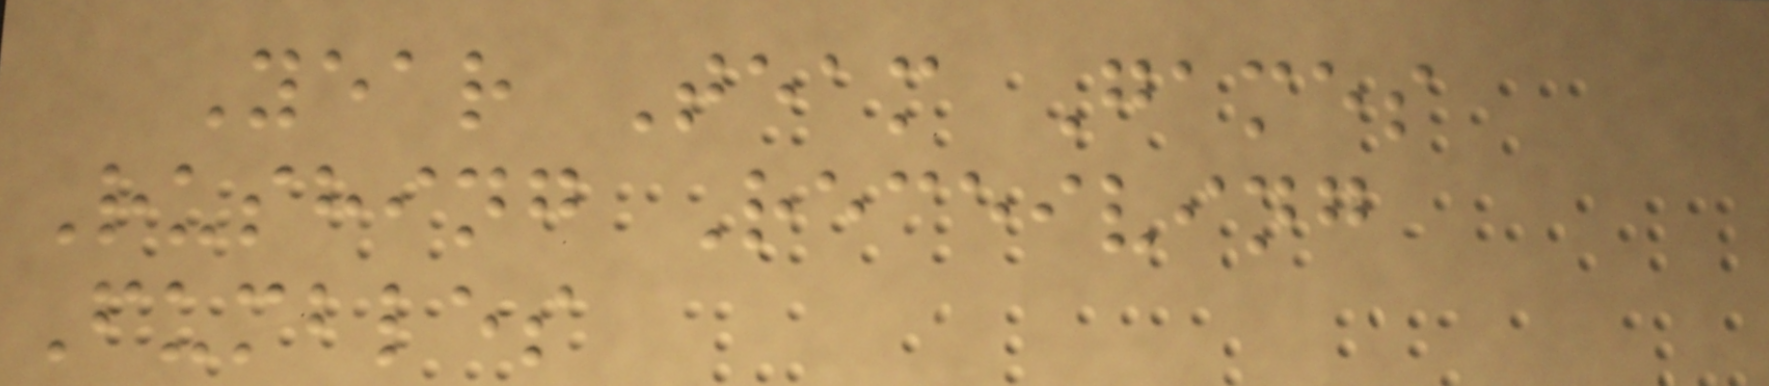Year Team Games
Rushing Receiving
Fumbles
